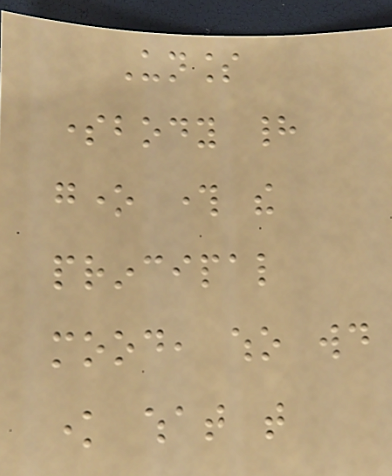Unless
somebody had
gone through the
principal
mood, who would
know what that
